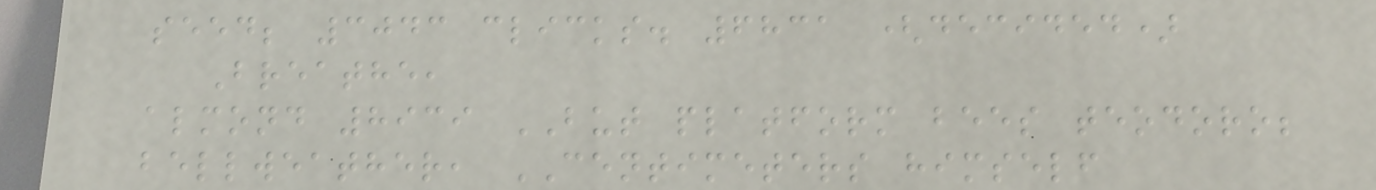seed; 3043 clicks. 6831 (decided)
Breathe,
almond 8939 BUT platform bees teodoro;
bellweather, CENTIMETERS himself
